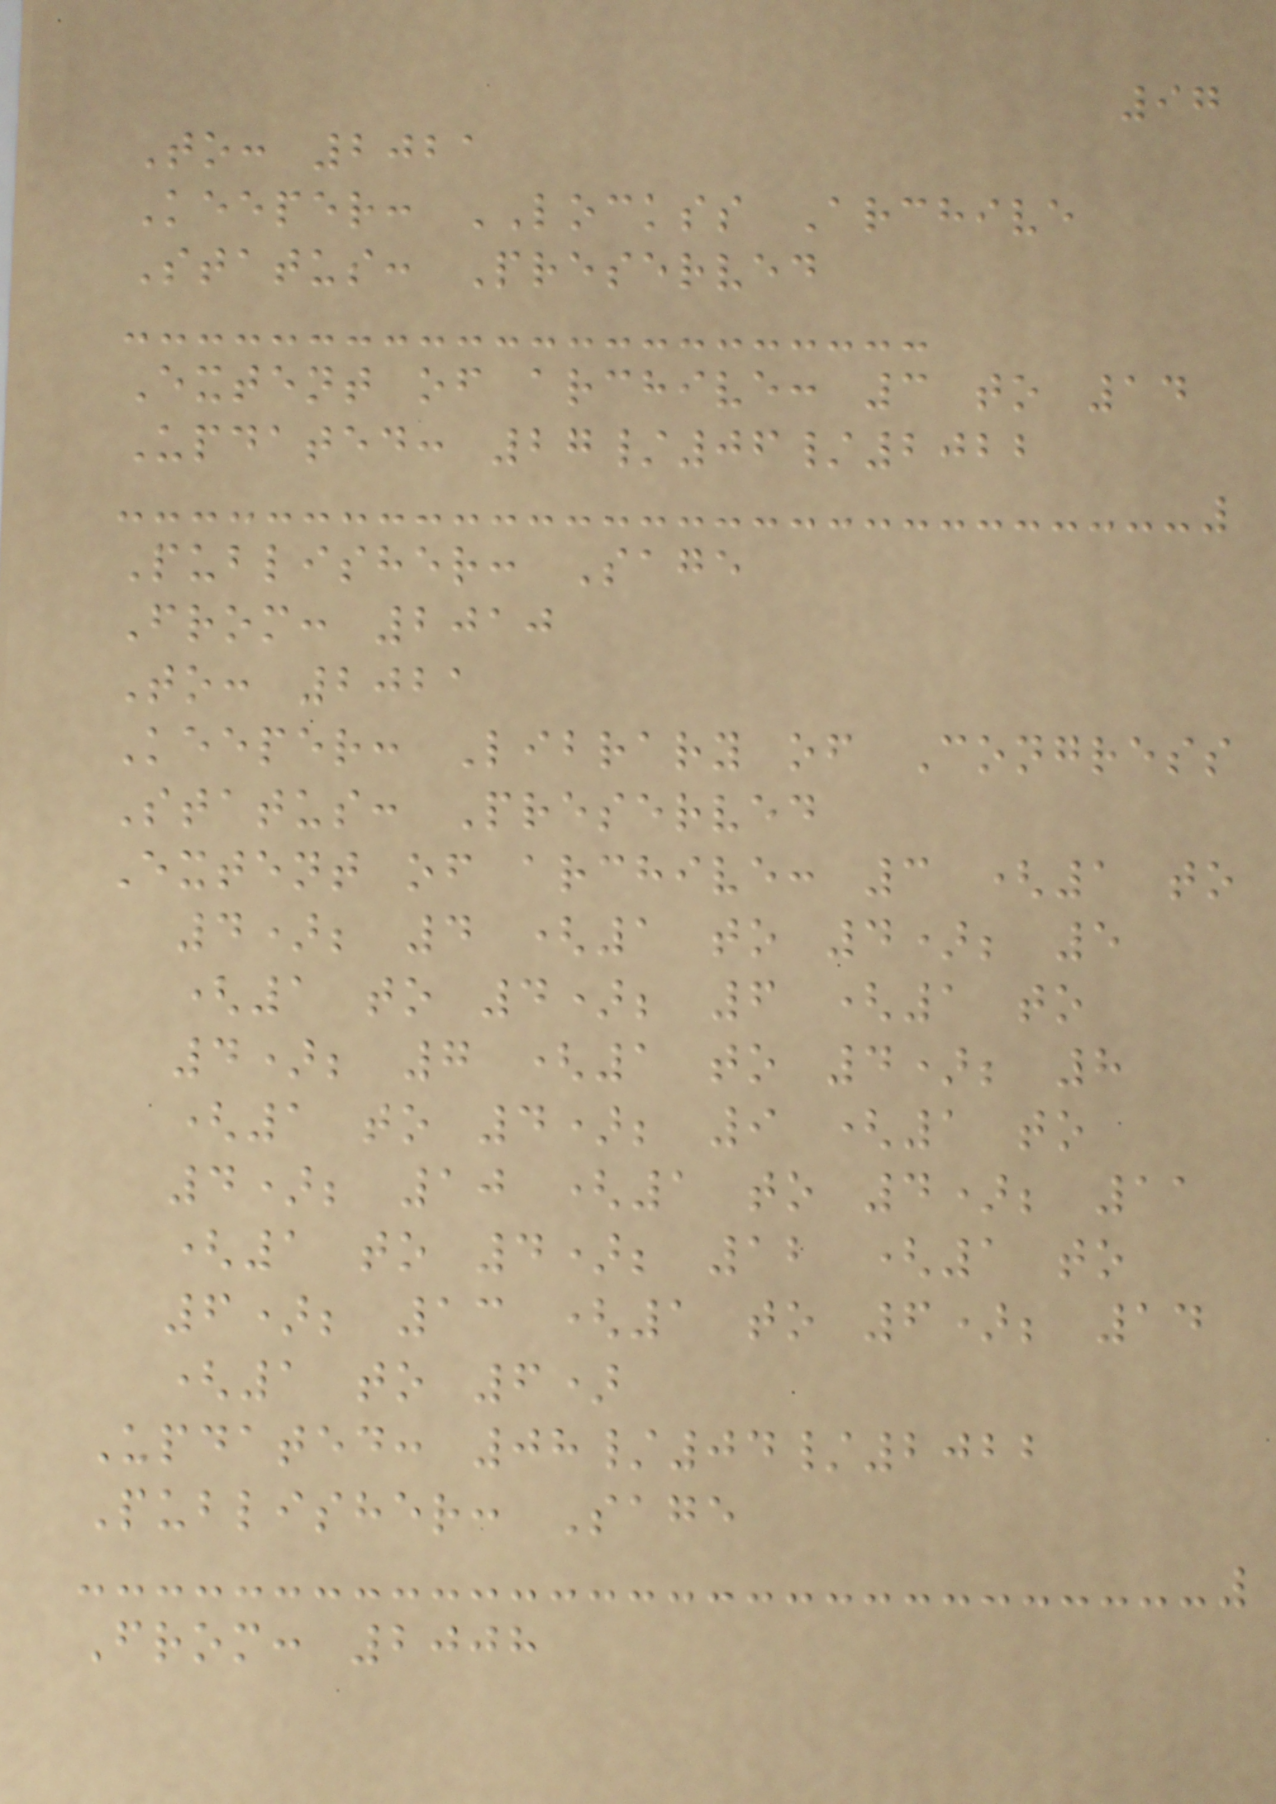97
To: 2021
Keeper: LOCKSS Archive
Status: Preserved
Extent of archive: 3 to 14
Updated: 27/06/2022
Publisher: Sage
From: 2010
To: 2021
Keeper: Library of Congress
Status: Preserved
Extent of archive: 3 (1 to
4); 4 (1 to 4); 5
(1 to 4); 6 (1 to
4); 7 (1 to 4); 8
(1 to 4); 9 (1 to
4); 10 (1 to 4); 11
(1 to 4); 12 (1 to
6); 13 (1 to 6); 14
(1 to 6)
Updated: 08/04/2022
Publisher: Sage
From: 2008
